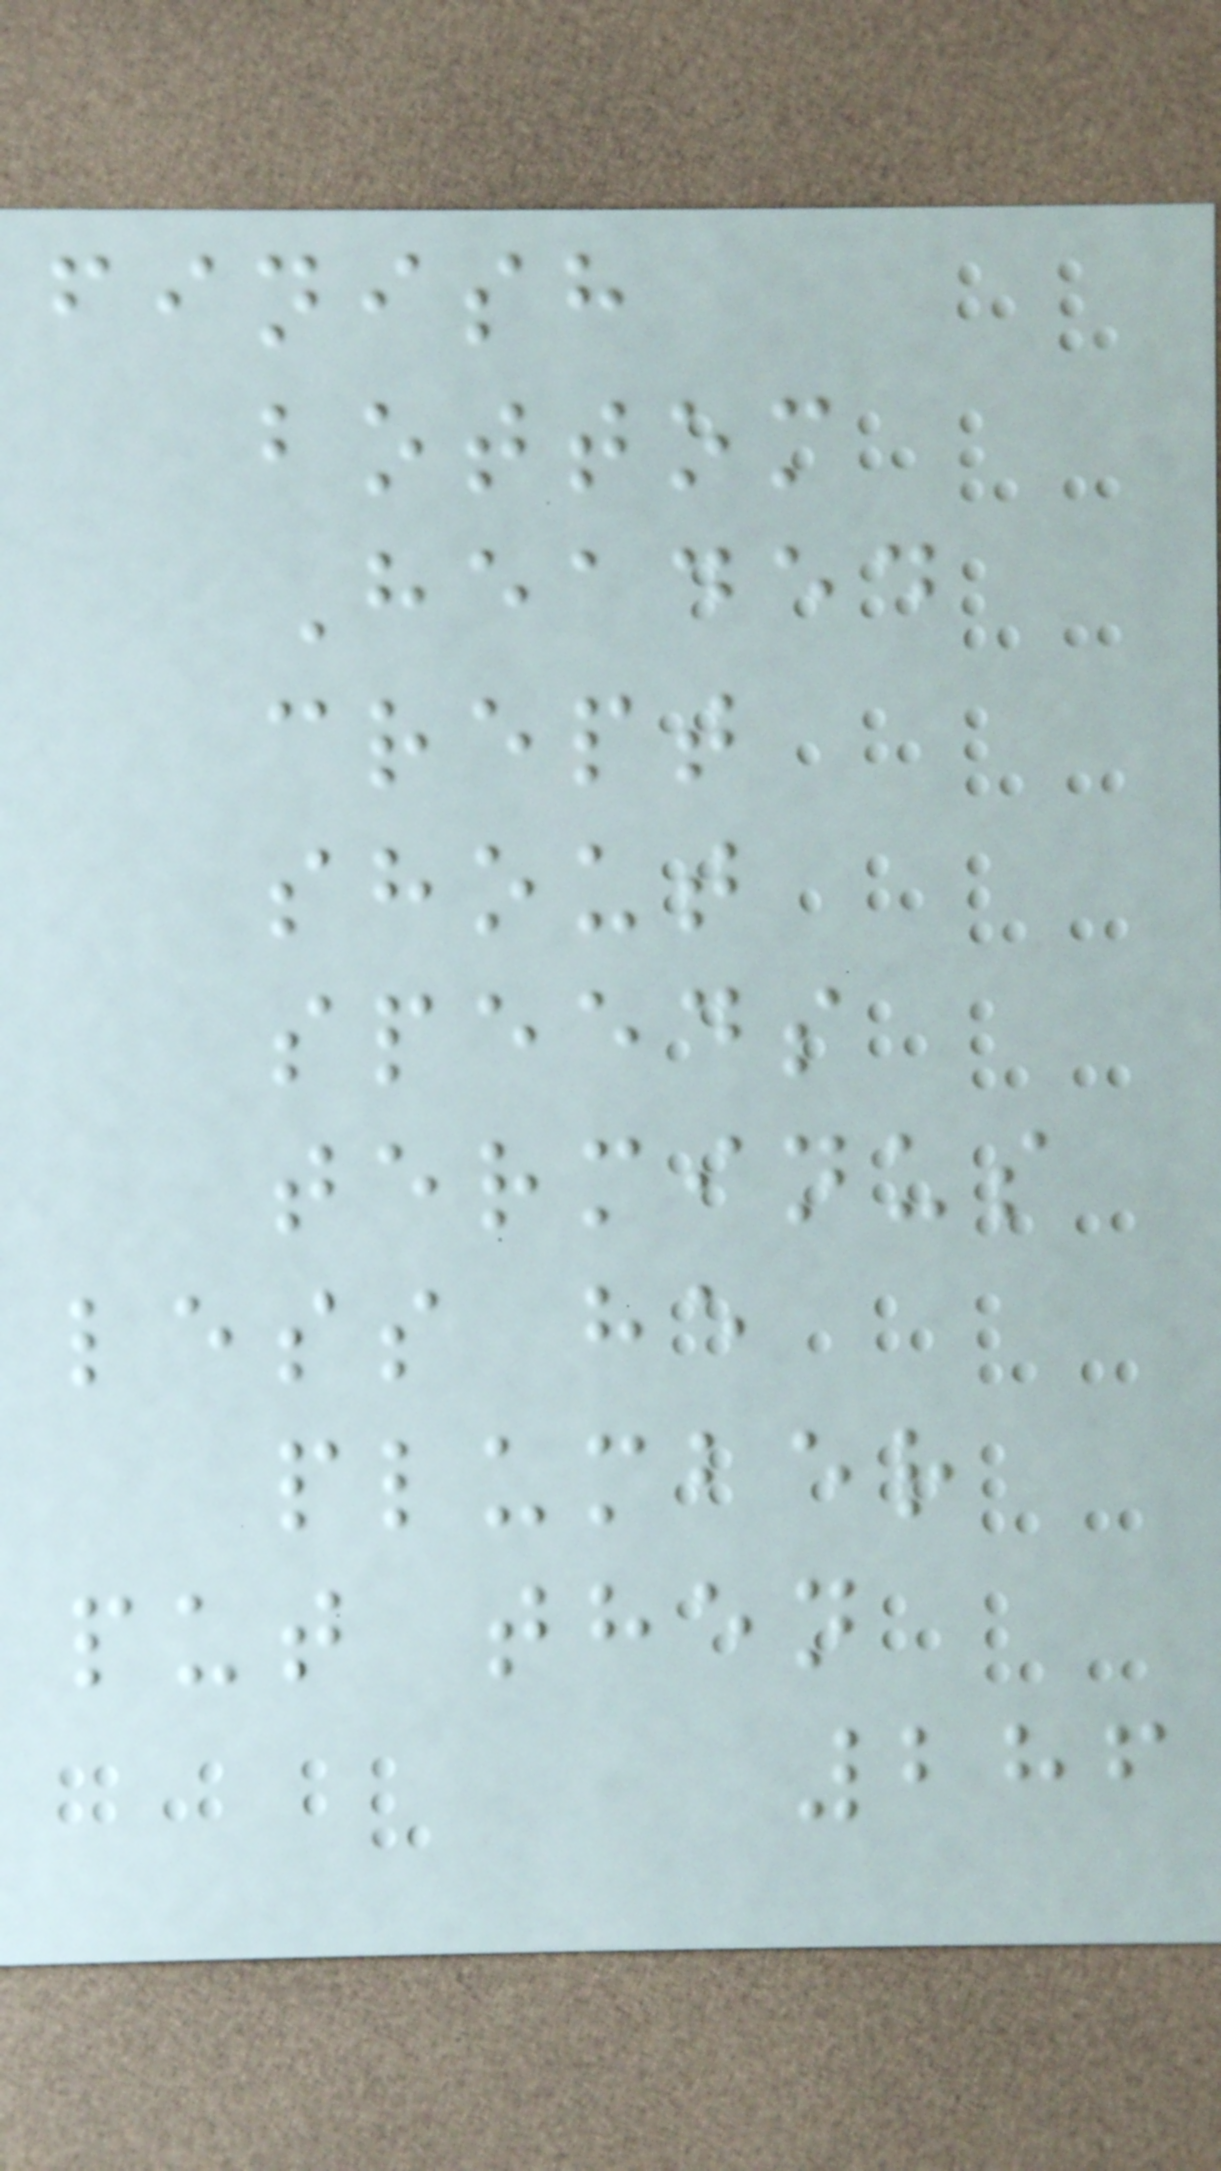finish
bottom
Headed
crept
shout
speeds
terminus
less he
plumber
put then
286
